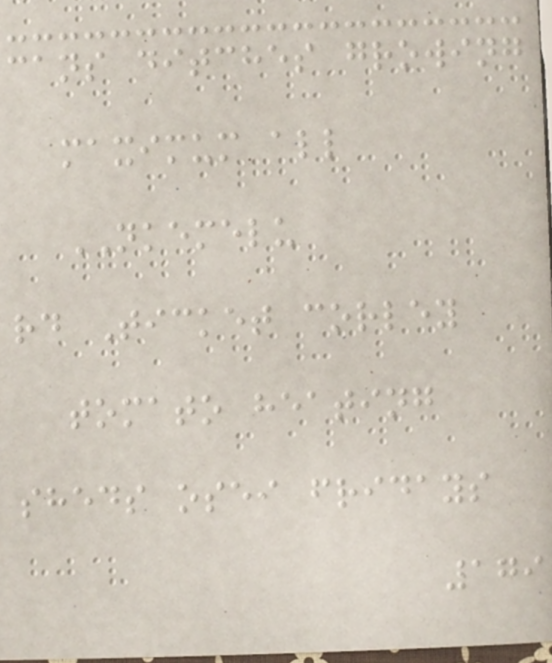cans ditches growing
maximum all
NKEMELU
rd Ticket corley
tomato heating
sheds osei fridays
179
